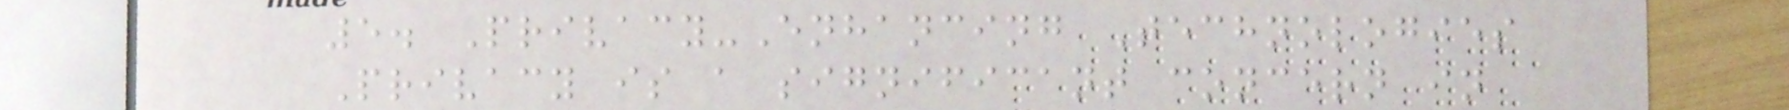5. Privacy-Enhancing Technologies
Privacy is a significant concern in
